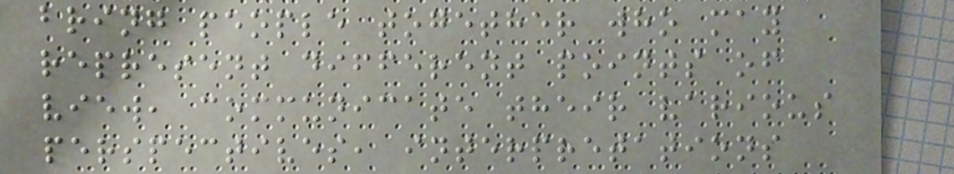bring people together who may
represent different points of
view, communicate their various
perspectives, interpretations
